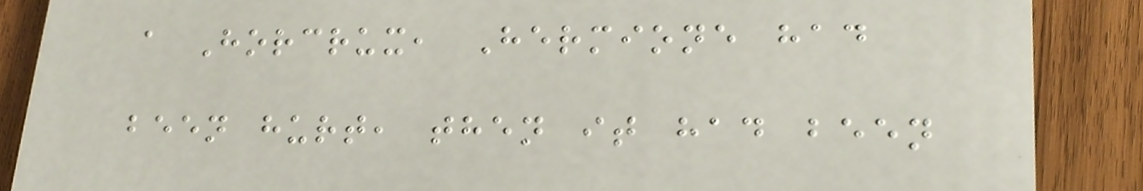a Horcrux, Hermione had
been hurt, then it had been
